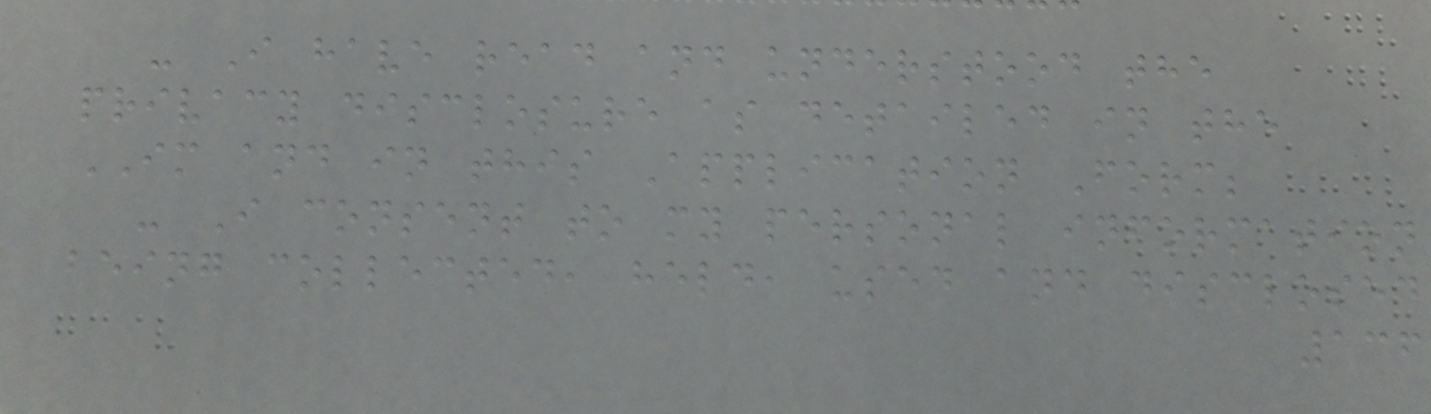- I have read and understood the
privacy disclosure as detailed in the
IM and in this Application Form;
- I consent to my personal information
being collected, held, used and disclosed
136
